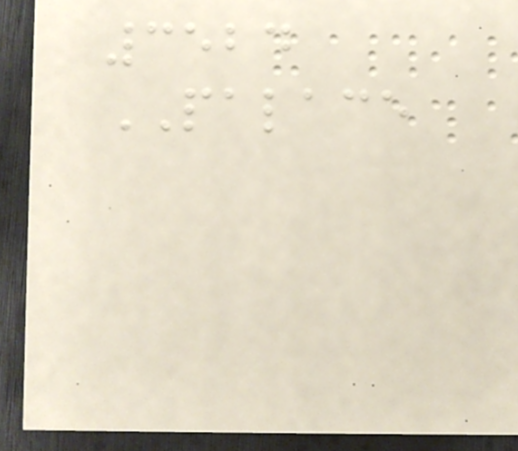3524
PALACE
